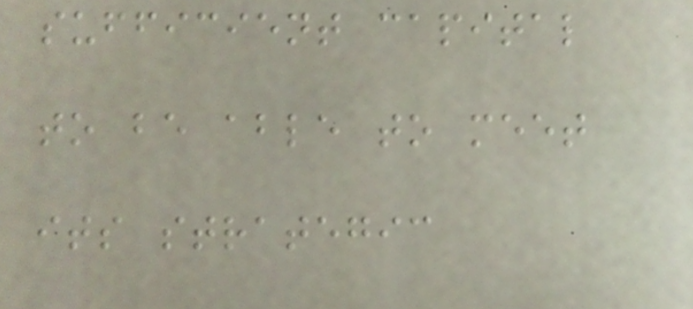sufficient capital
to be able to meet
its strategic
